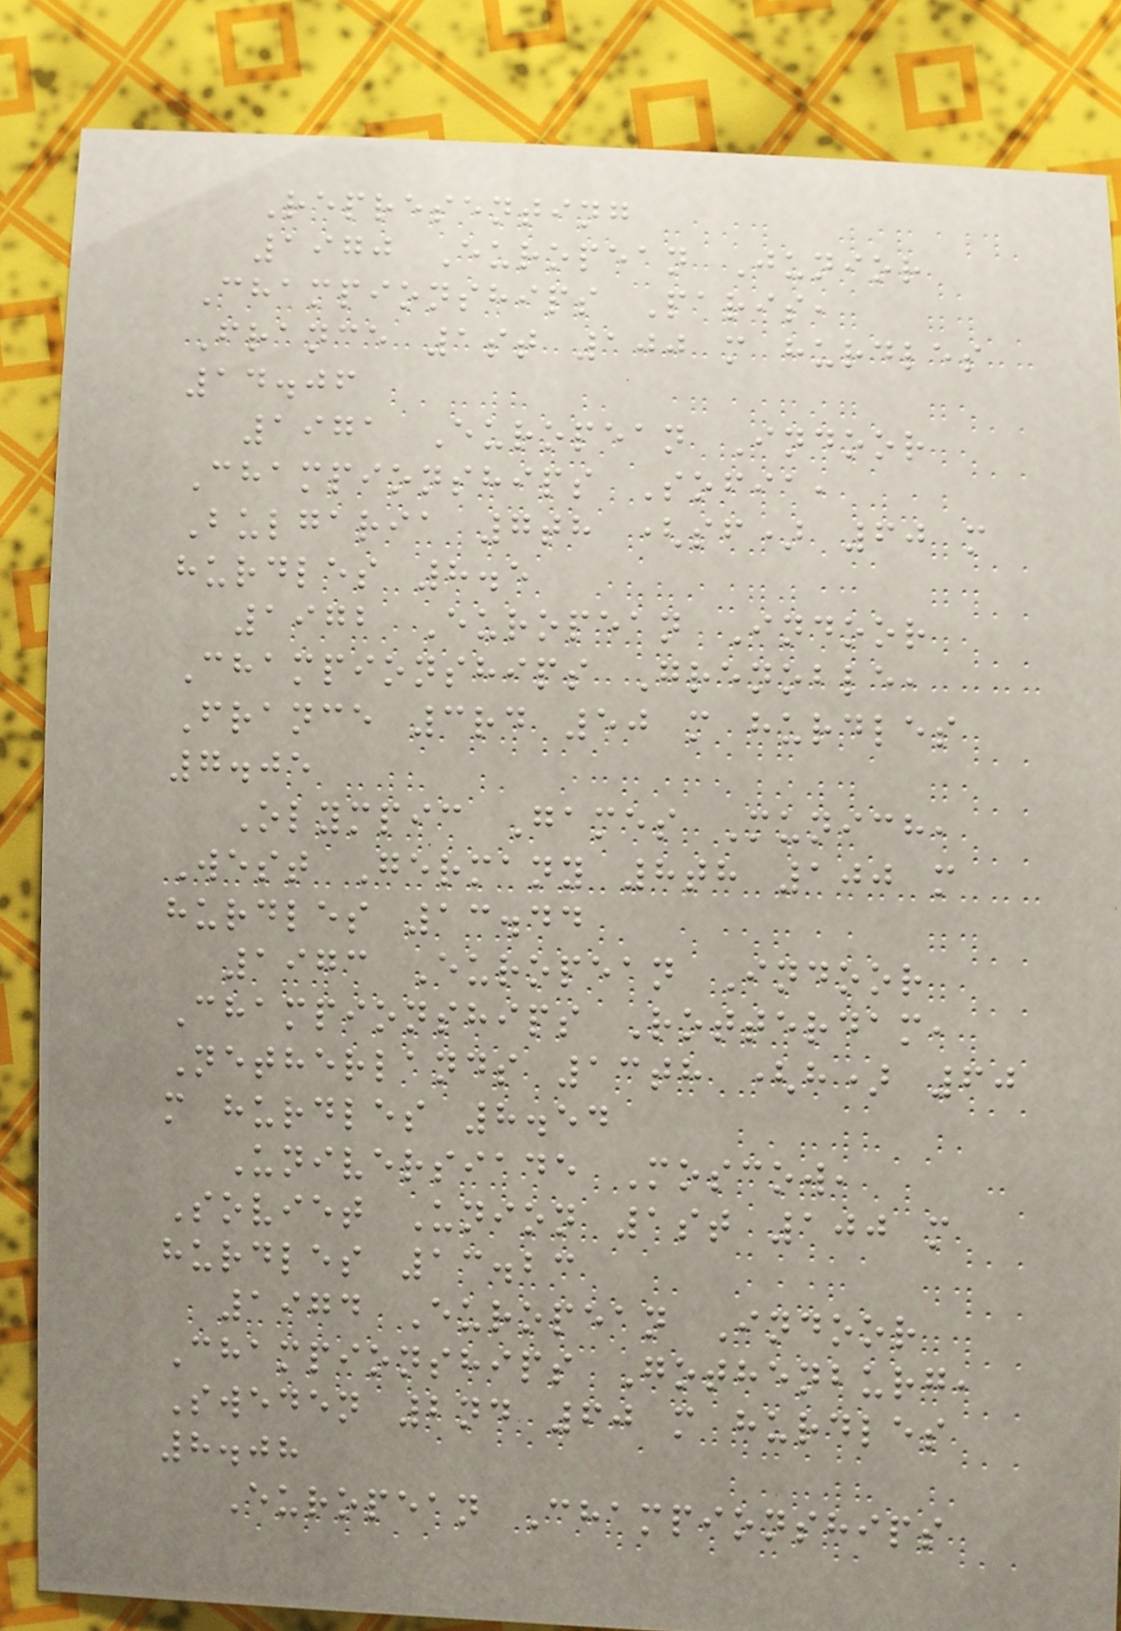Representing
1970 European Junior
Championships Paris,
France 1st 100 m hurdles
14.06
1971 European Indoor
Championships Sofia,
Bulgaria 7th (sf) 60 m
hurdles 8.5
1972 European Indoor
Championships Grenoble,
France 3rd 50 m hurdles
7.05
Olympic Games Munich,
West Germany 8th 100 m
hurdles 13.44
1973 European Indoor
Championships Rotterdam,
Netherlands 13th (h) 60
m hurdles 8.54
Universiade Moscow,
Soviet Union 1st 100 m
hurdles 13.23
1974 European Indoor
Championships Gothenburg,
Sweden 2nd 60 m hurdles
8.08
European Championships
